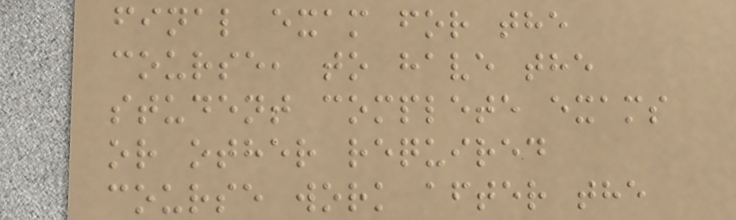final exam for the
course, to have the
student complete exams
or other required
course work after the
